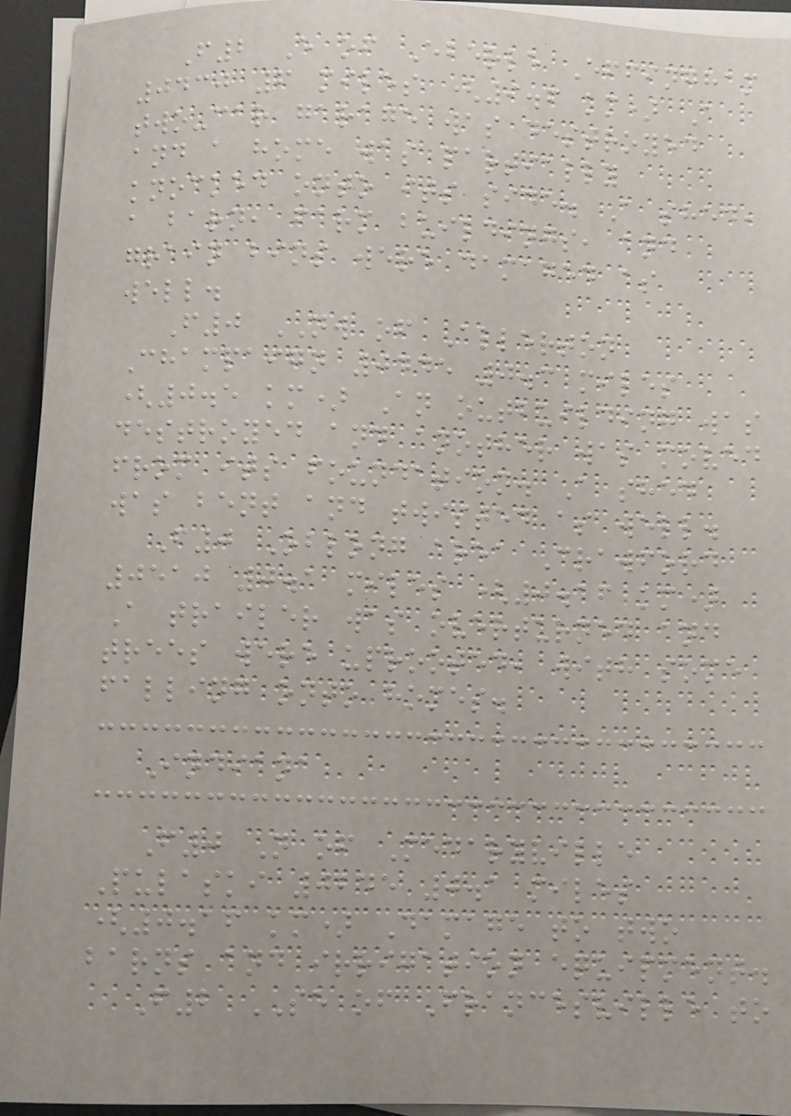F2 E of Eberle Effingham
0430 6 miles (9.6 km) A
two-car garage was destroyed
and a home was partially
knocked onto its side. A shed,
a barn, farm buildings, and
grain bins were damaged as
well.
F0 NW of Allerton
Champaign 0445 0.3 miles
(0.5 km) An outbuilding was
destroyed and another was moved
from its foundation. A shed
was bent and twisted as well.
F0 Oblong area Crawford
0510 0.1 miles (0.16 km)
A trailer was overturned and
trees were uprooted, with some
falling onto homes.
Indiana
F0 N of Medaryville
Pulaski 0245 0.1 miles
(0.16 km) Damage to two
barns and irrigation equipment.
F2 SE of Francesville to
